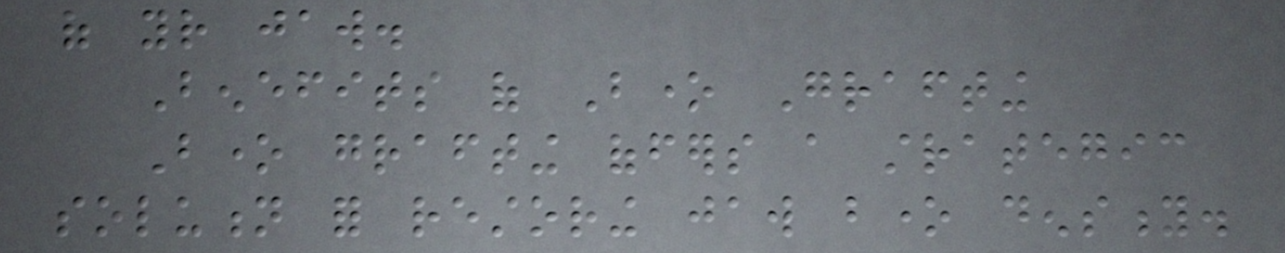of your jaw.
Benefits of Bone Grafting
Bone grafting offers a strategic
solution for restoring jaw bone density.
